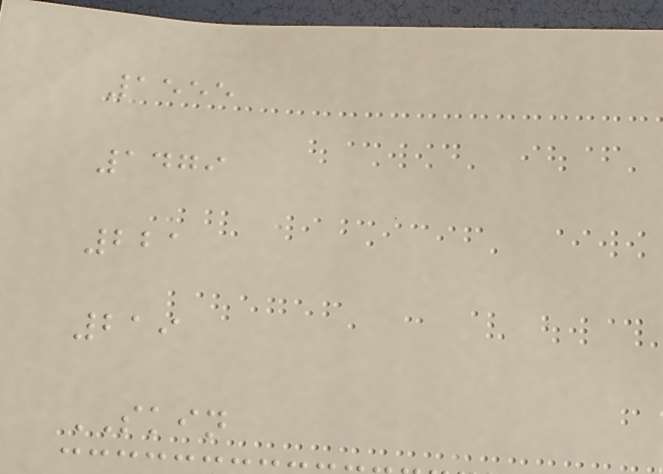1555
1479
221
219
SKIN
